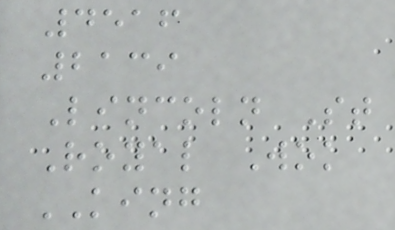4516
2139
Lincoln St
Royal Wok
KING
